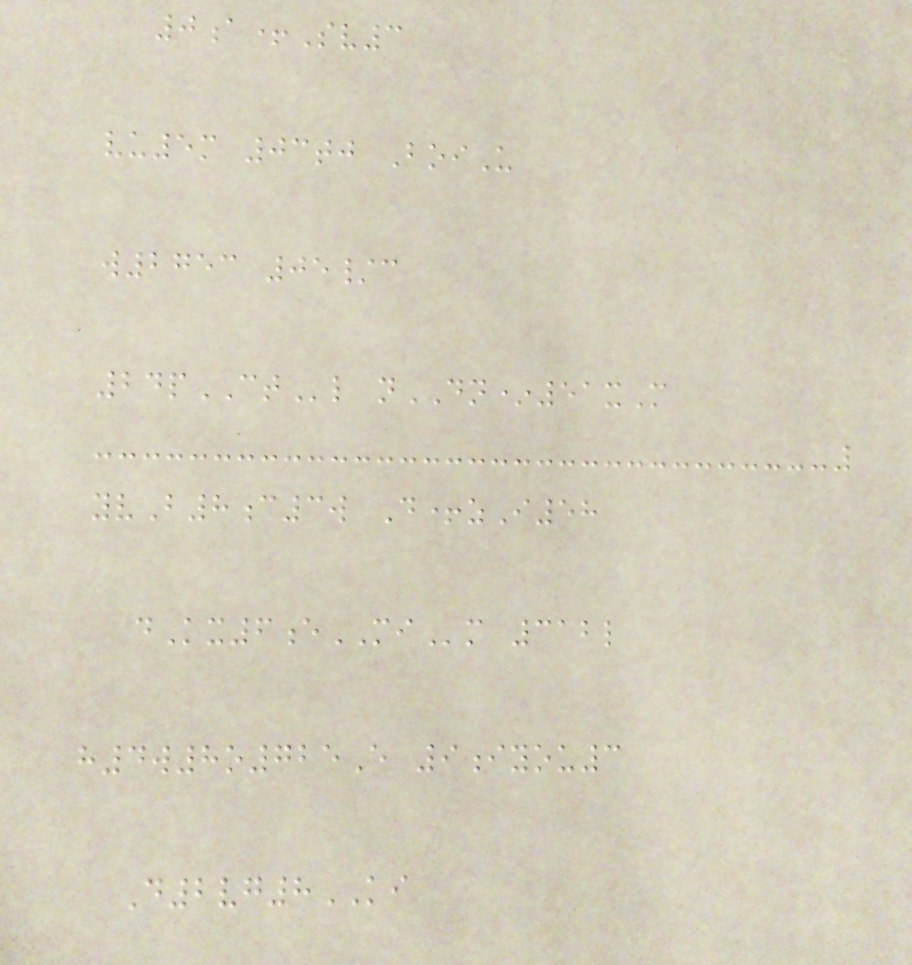0a+Sv3
vu5m 03tj BoiU
w2753 05/c
24pCTl nDN*51xM
yvB8c3w D+zI58
dKx6eMIm 312l
h4w8o725E 9iyou3
D2vg8KI
